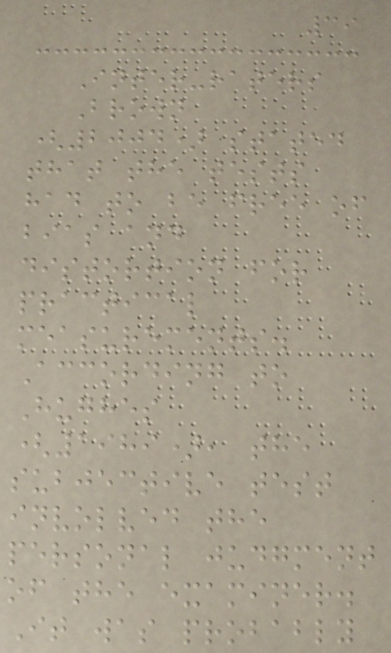39
Inter-raters
Brown
(2004) stated
that the tests
had to be free of
bias and
distortion for
practical
measurements.
According to
Hughes
(1989), the
subjective test
involved the
personal judgment
of the examiner.
It was probably
